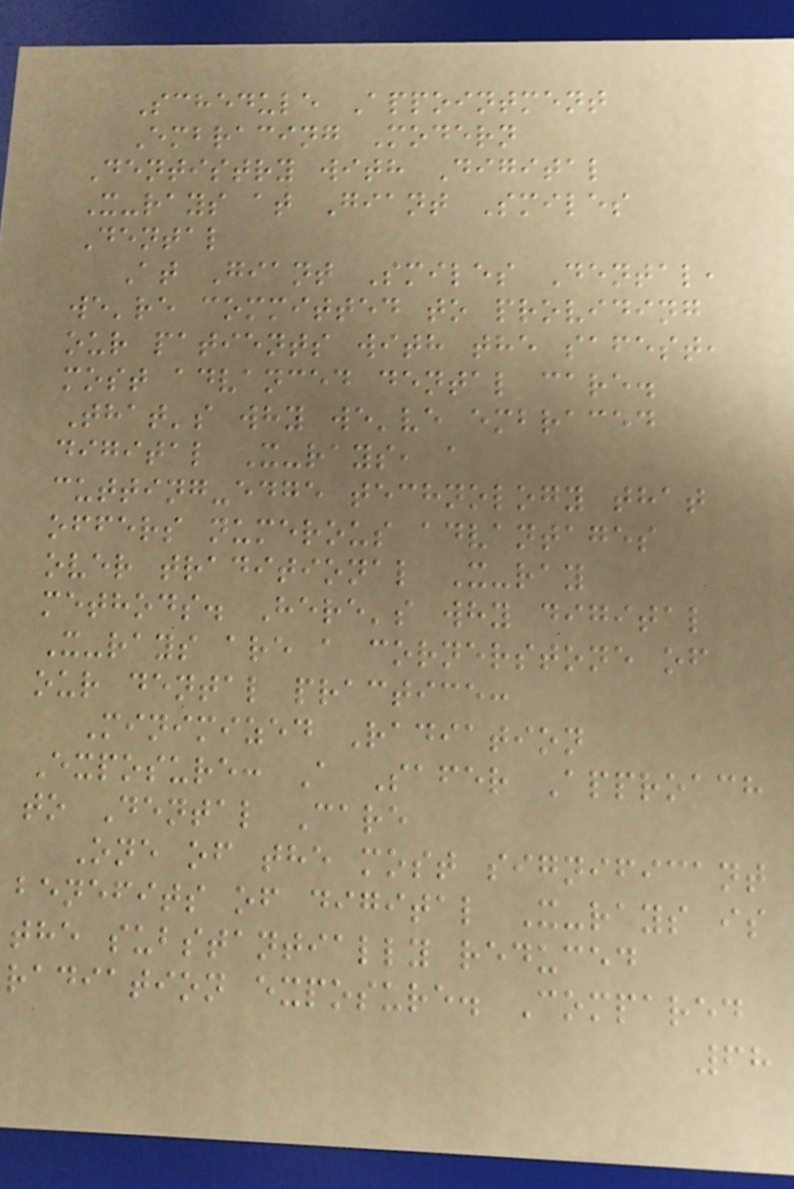Schedule Appointment
Embracing Modern
Dentistry with Digital
X-rays at Giant Smiles
Dental
At Giant Smiles Dental,
we're committed to providing
our patients with the safest,
most advanced dental care.
That's why we've embraced
digital X-rays, a
cutting-edge technology that
offers numerous advantages
over traditional X-ray
methods. Here's why digital
X-rays are a cornerstone of
our dental practice:
Minimized Radiation
Exposure: A Safer Approach
to Dental Care
One of the most significant
benefits of digital X-rays is
the substantially reduced
radiation exposure. Compared
68
